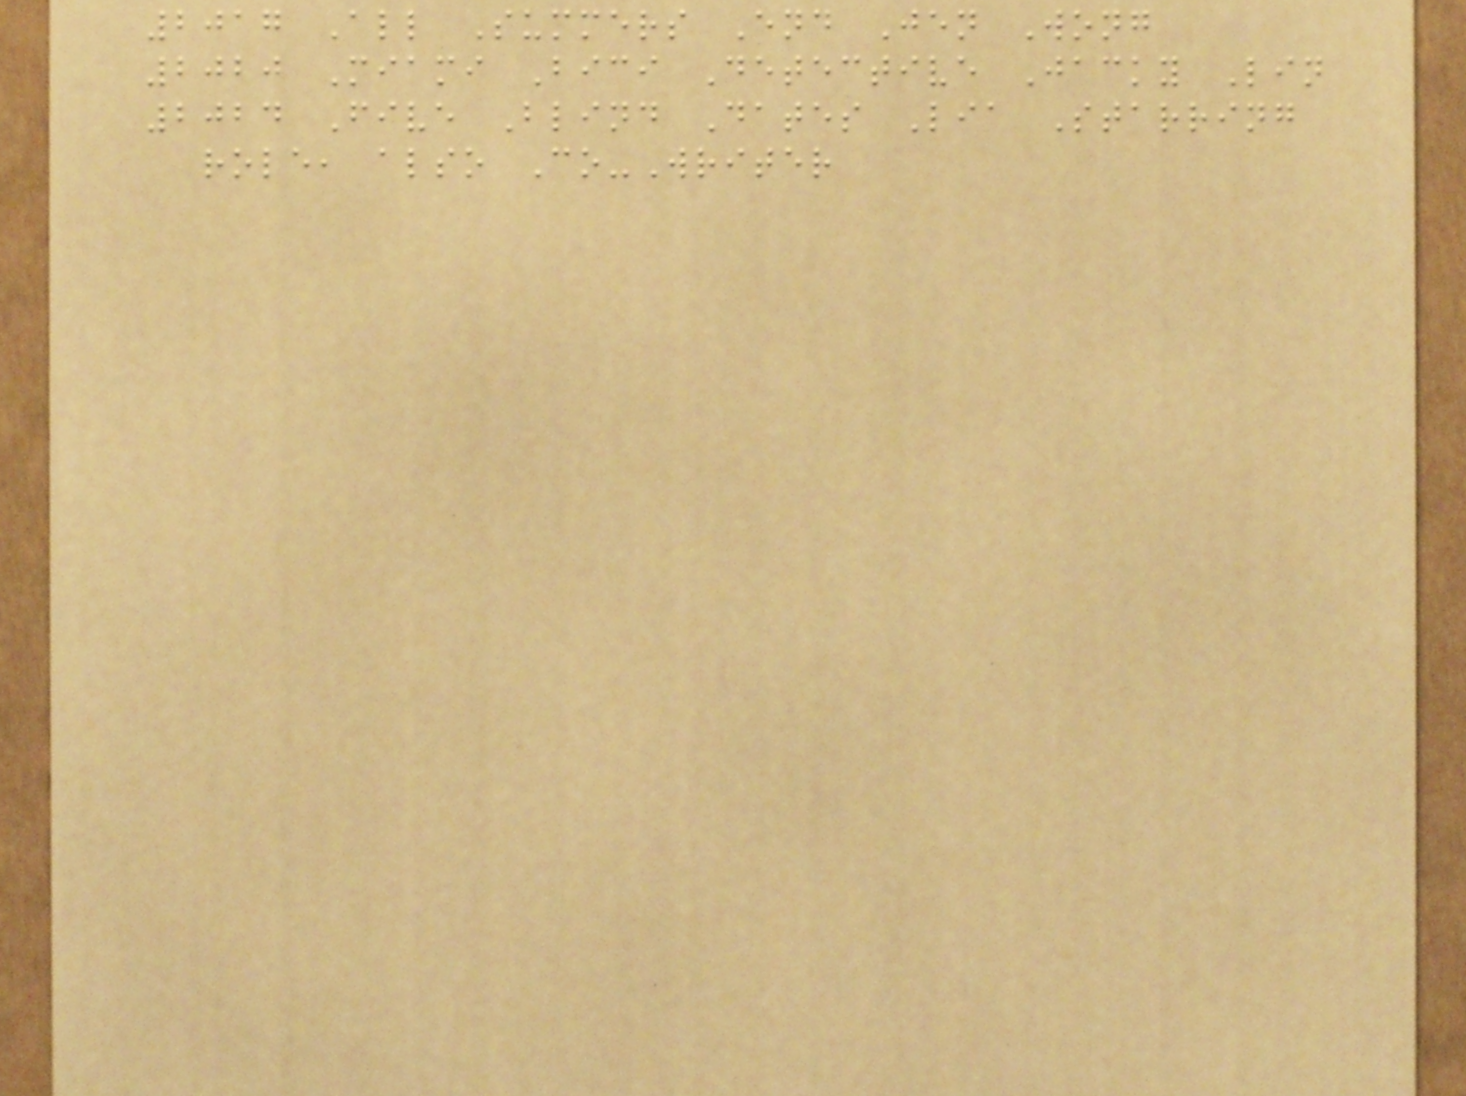2017 All Summers End Jen Wong
2020 Miami Bici Detective Jacky Lin
2024 Five Blind Dates Lia Starring
role, also Co-Writer
